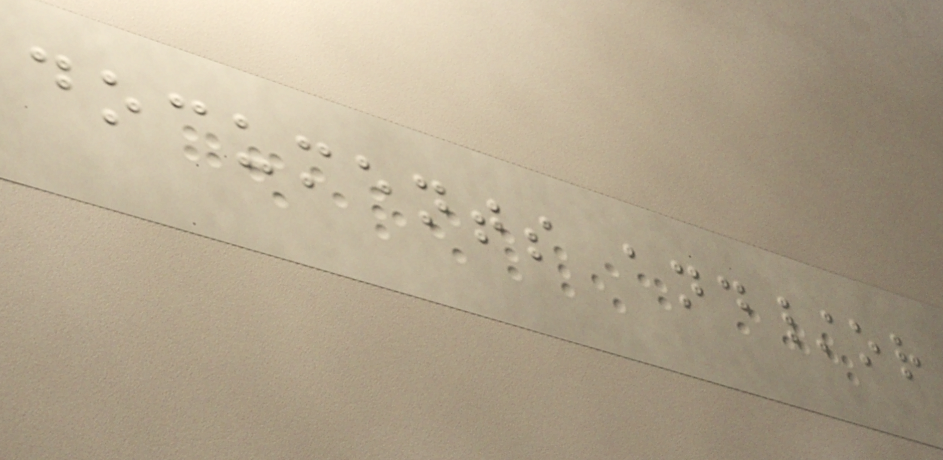documents and/or
